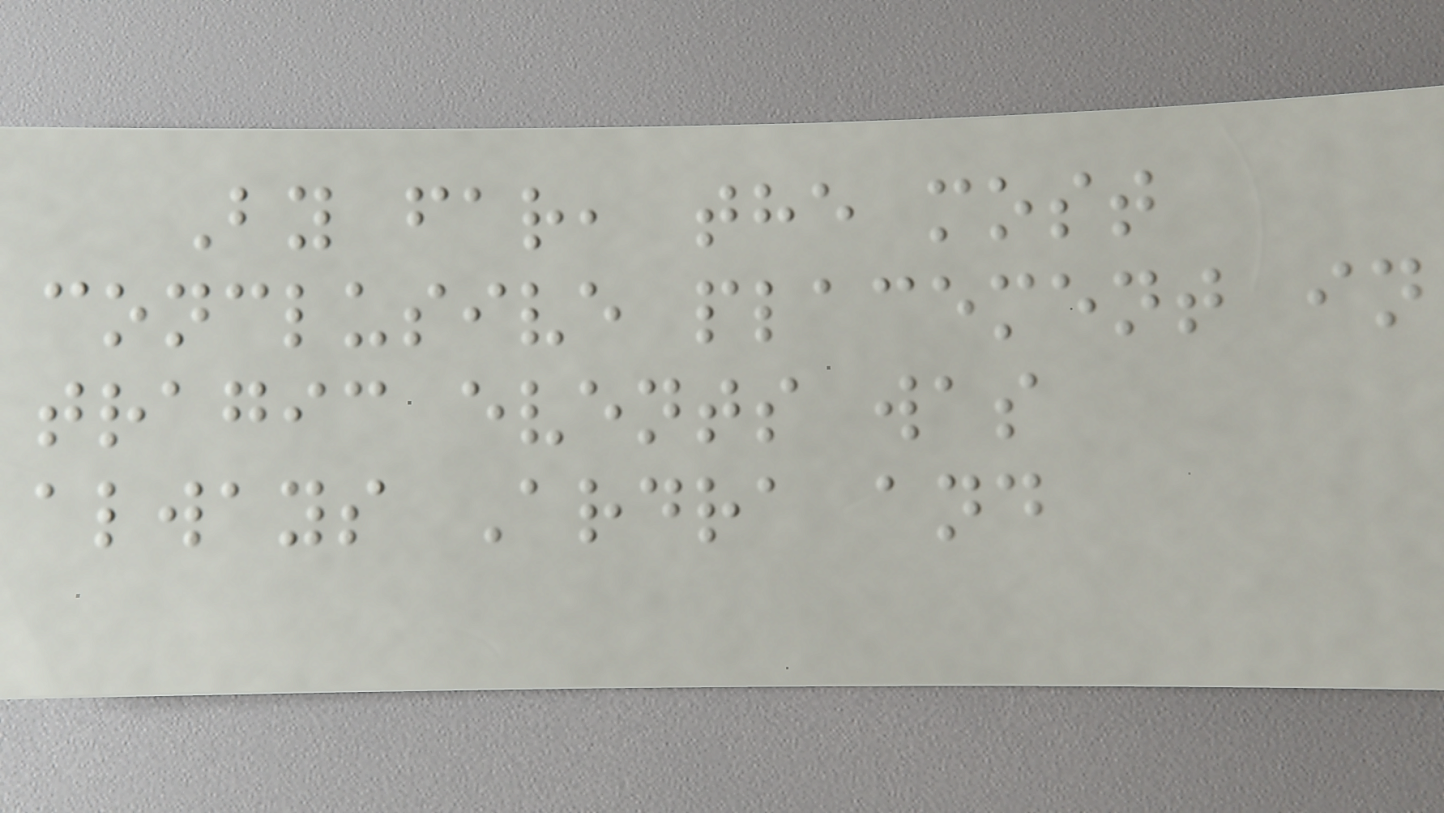By far, the most
conclusive placement in
tragic events was
always Ardra and
